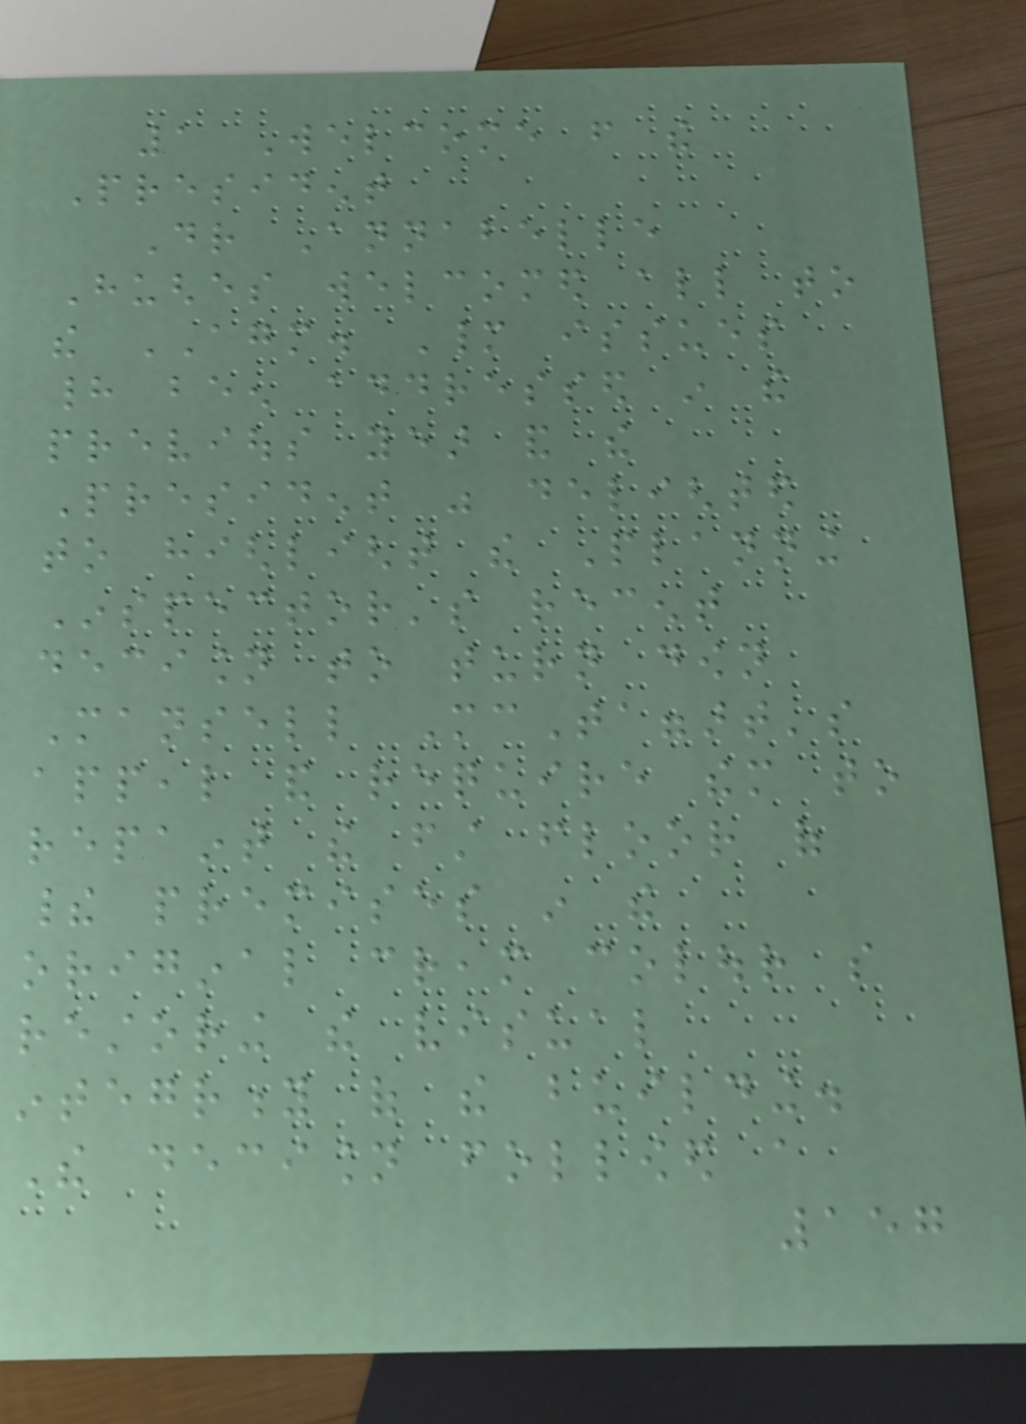1 Welcome from the
President
Dr Annabelle
Hughes welcomed all to
the AGM. Many issues
had been addressed in the
previous year and the
President was delighted
to highlight the Planning
Inspector's recent
decision to turn down
Mansell McTaggart's
appeal and require them to
repaint the first floor of
their premises in the
original cream colour so
restoring the visual
integrity of the building.
The decision followed a
157
